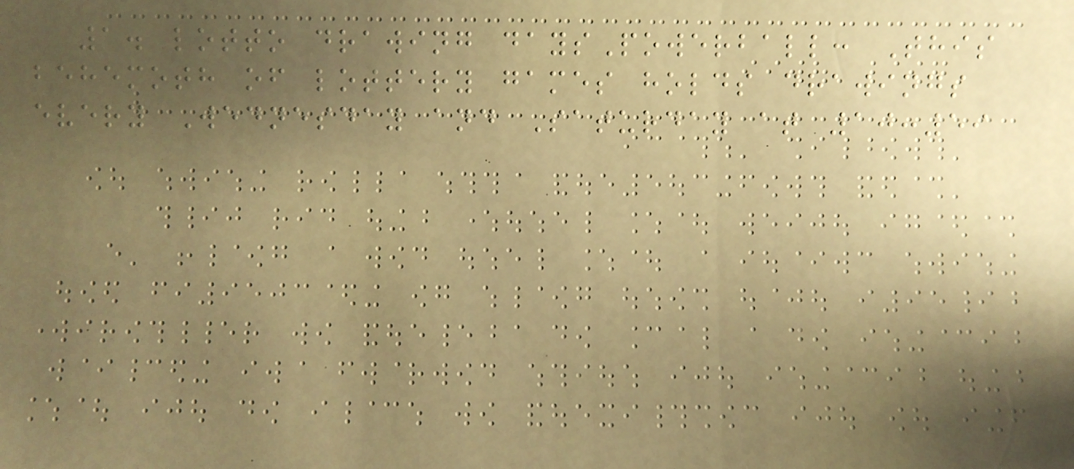1. lotto drawing daysPowerball: This
behemoth of lottery games holds drawings
every Wednesday and Saturday at 10:59
